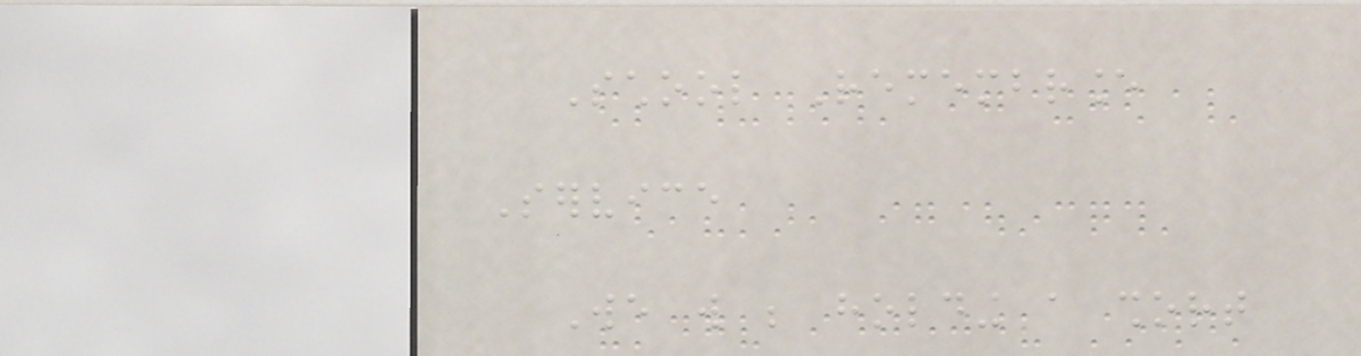School Remembrance
Service
We will be holding a short
